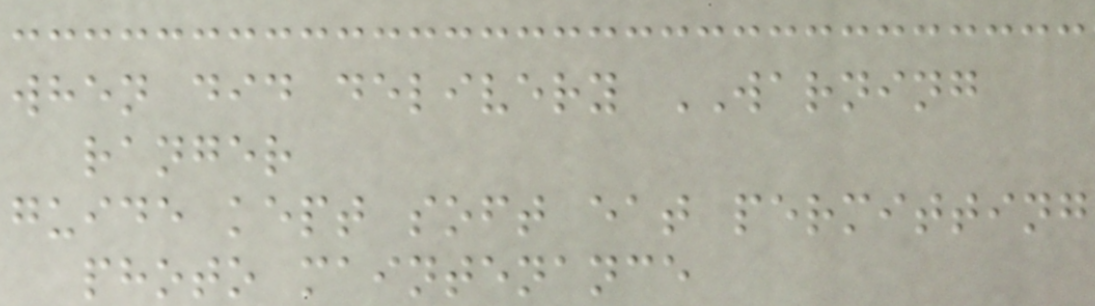when did delivery WARNING
ranger
guide kept soft eat permitting
photo maintenance
